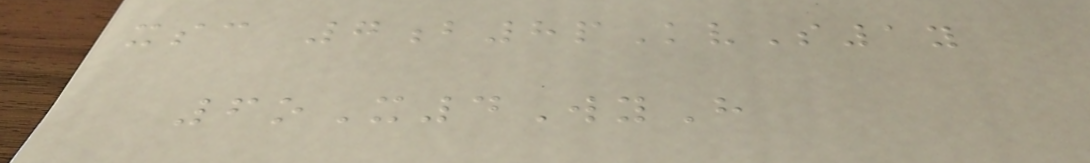xsc 7b8pKvS1y
6oX4WyH
